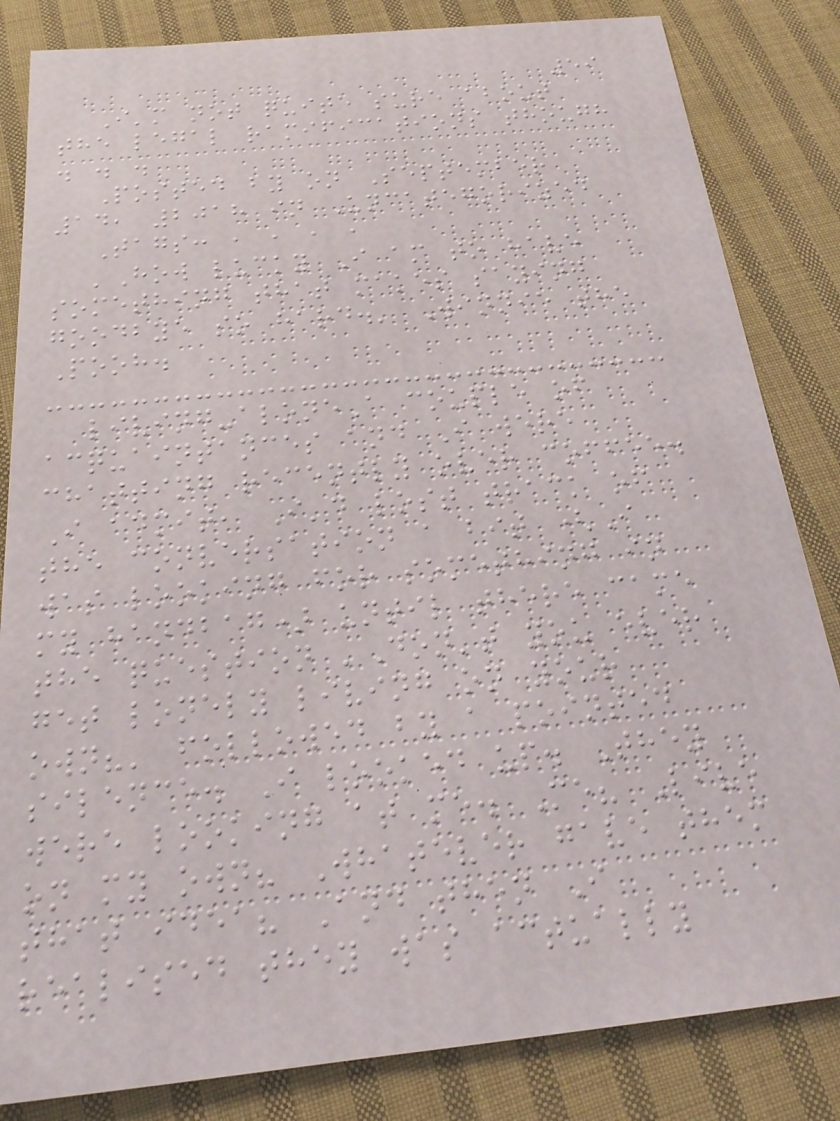59
I'm not quite sure about
the legal ramifications though
. . .
Posted by on September
14, 2018 in Uncategorized
Tags: , , , ,
'How lucky I am to have
something that makes saying
goodbye so hard.' Winnie the
Pooh.
living-aloneA couple of
acquaintances and I were
chatting recently over coffee.
I admit, I'd lost track of
the conversation a bit (I
was looking for something in
my handbag) until there came
the question 'Don't you ever
get lonely living on your
own?' followed by a pointed
silence. I looked up. They
were looking at me. Me? Live
on my own? Whatever gave them
that idea? And then I
realised they was actually
